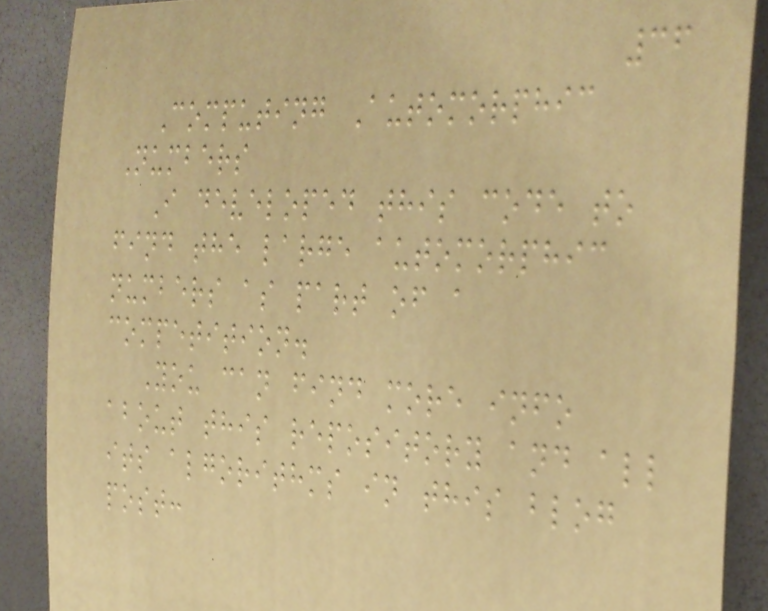36
Computing Automorphic
Numbers
I developed this code to
find the large automorphic
numbers as part of a
competition.
You can find more info
about this repository and all
its algorithms in this blog
post:
